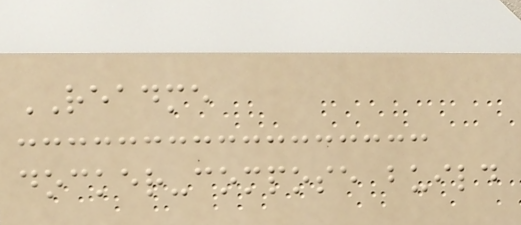README
docker-compose build
